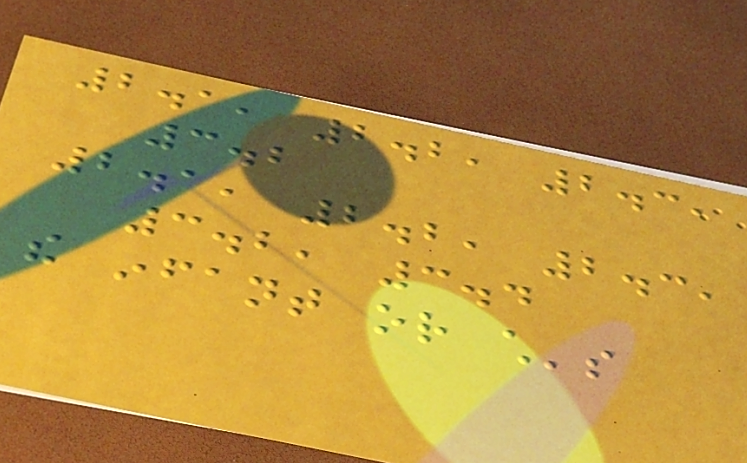2.1, 2.2, 2.3,
3.2
2.1, 2.2, 2.3,
3.2, 3.4
the infant or child's
